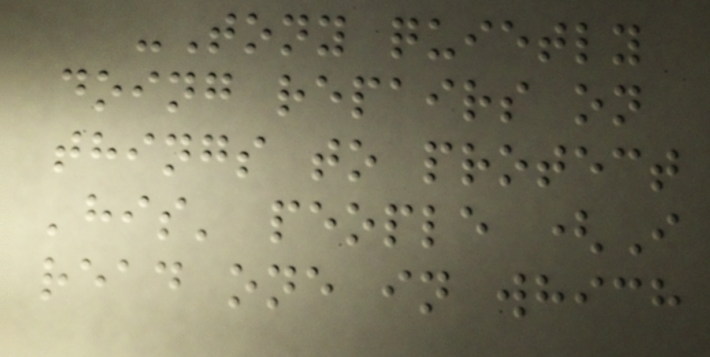-Tony quietly
doing repairs on
things to protect
'his' people (I
read one in which
